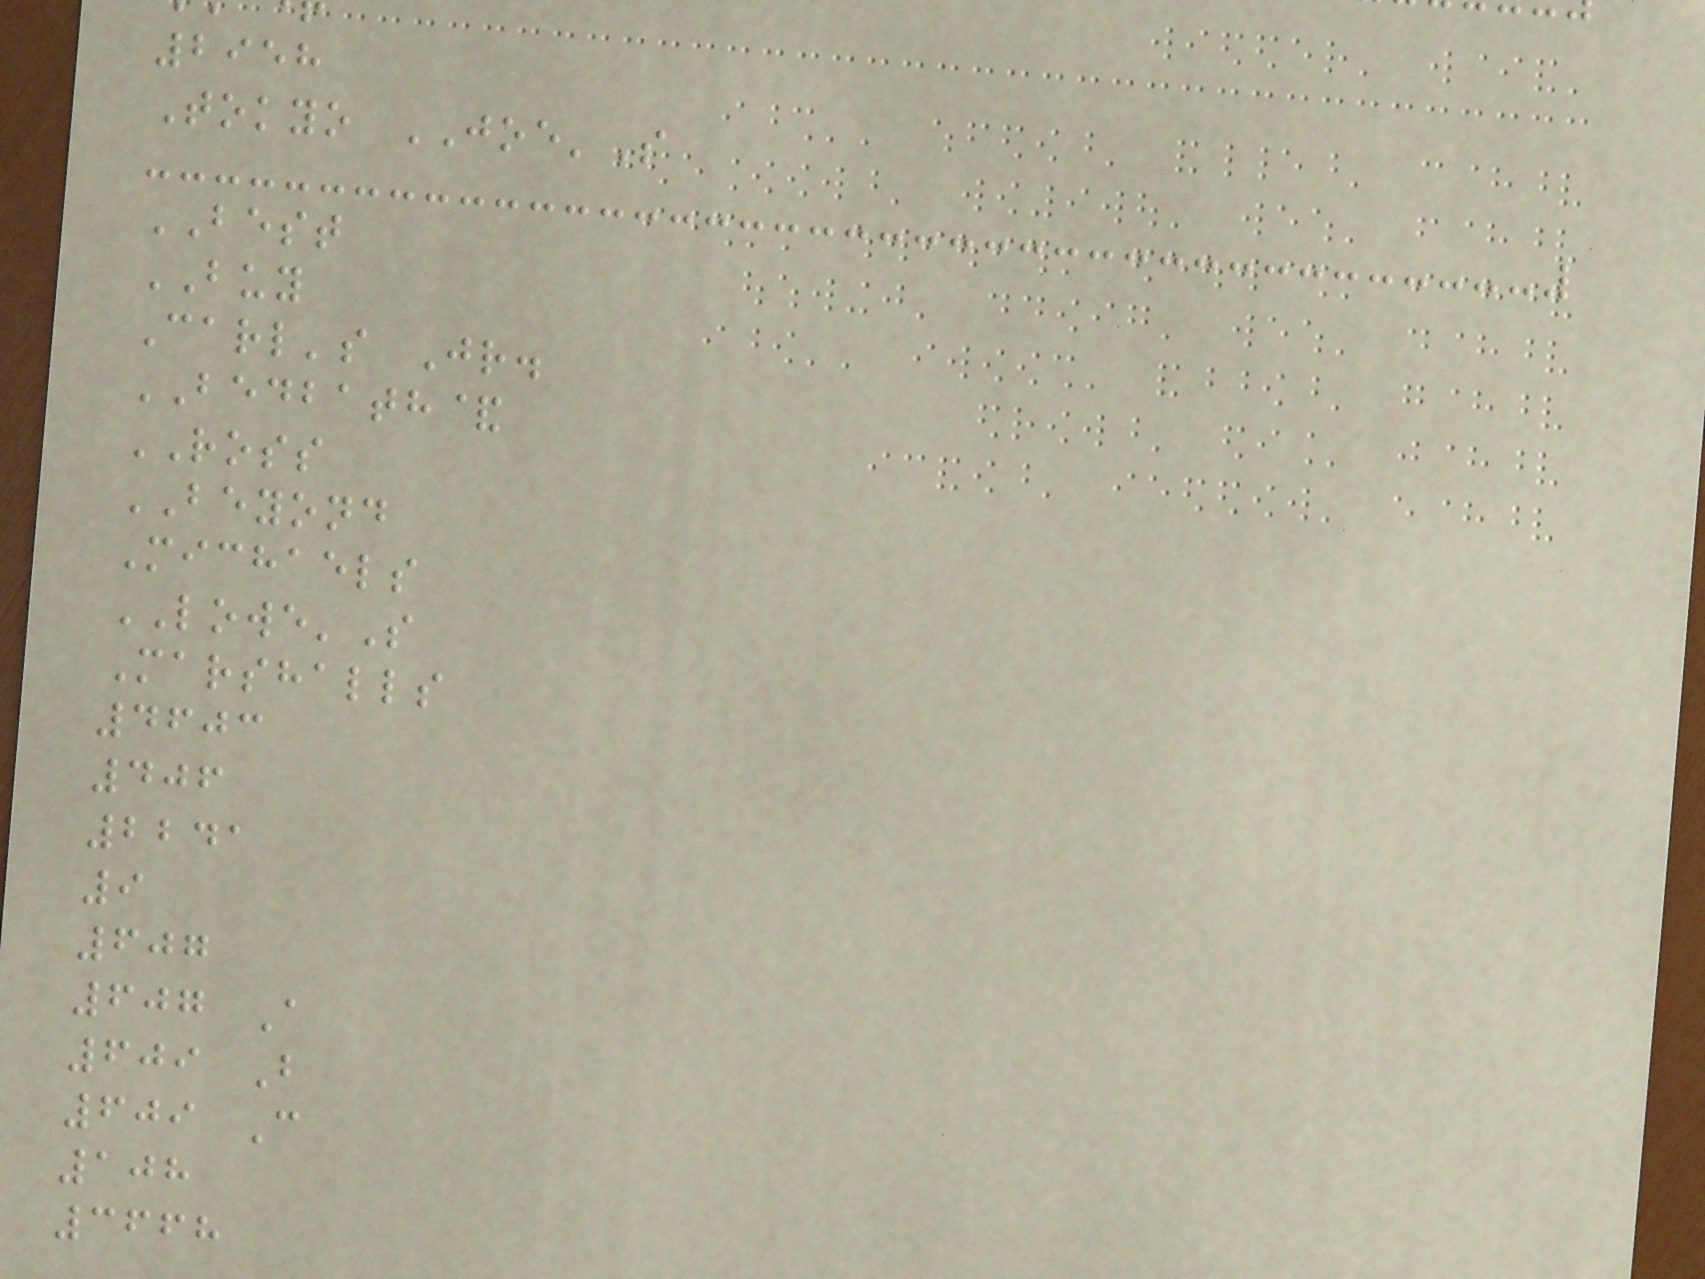2958
Tokyo JOE'S
BEST
BUY
Carl's Jr.
BEDBATH&
ROSS
BEYOND
Michaels
LOWE'S
Marshalls
4603
406
2241
9
607
607 A
609 B
609 C
108
3668
